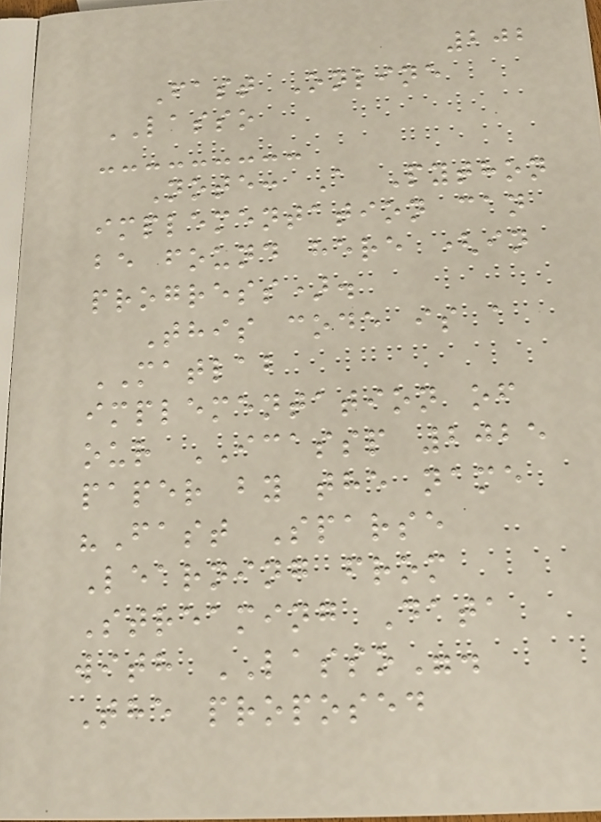202
Fast Online
LASSO
Note: A Python
implementation can
be found here (in
progress).
This code is a
MATLAB
implementation of
our ICASSP 2025
paper by the name
"Fast Sparse
Learning from
Streaming Data
with LASSO".
The proposed
